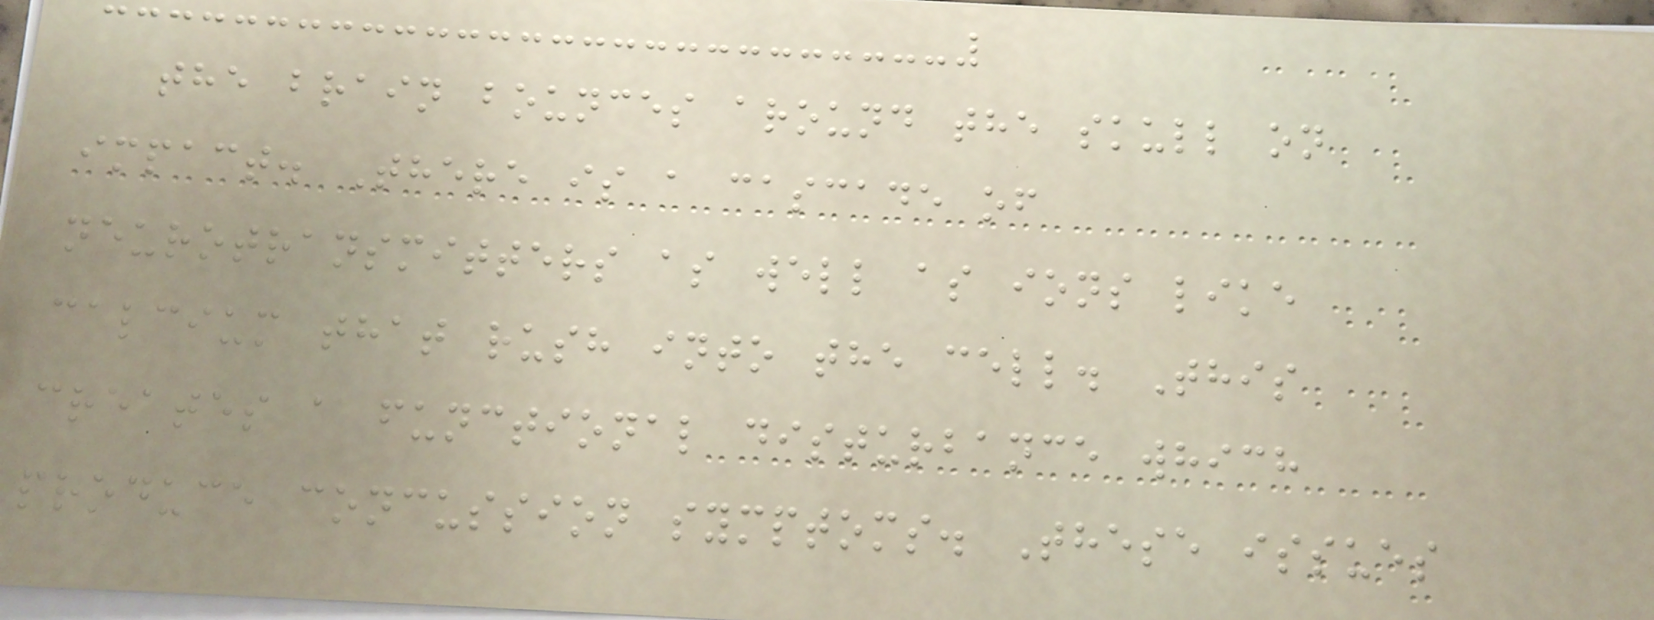the brain bounces around the skull on
impact. There is a cascade of
neurotransmitters as well as ions like
calcium that rush into the cell. This
creates a functional disturbance which
produce concussion symptoms. These issues
